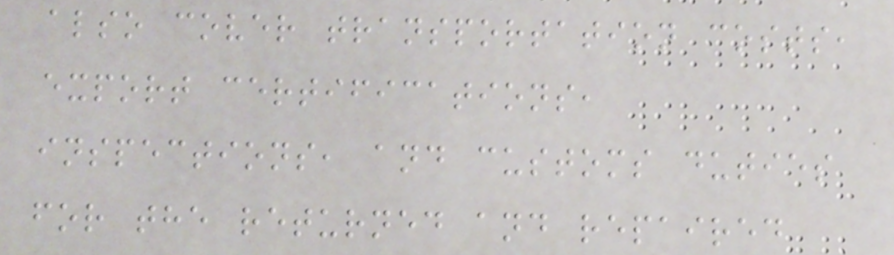also cover transportation costs,
export certifications,
inspections, and customs duties
for the returned and repaired
